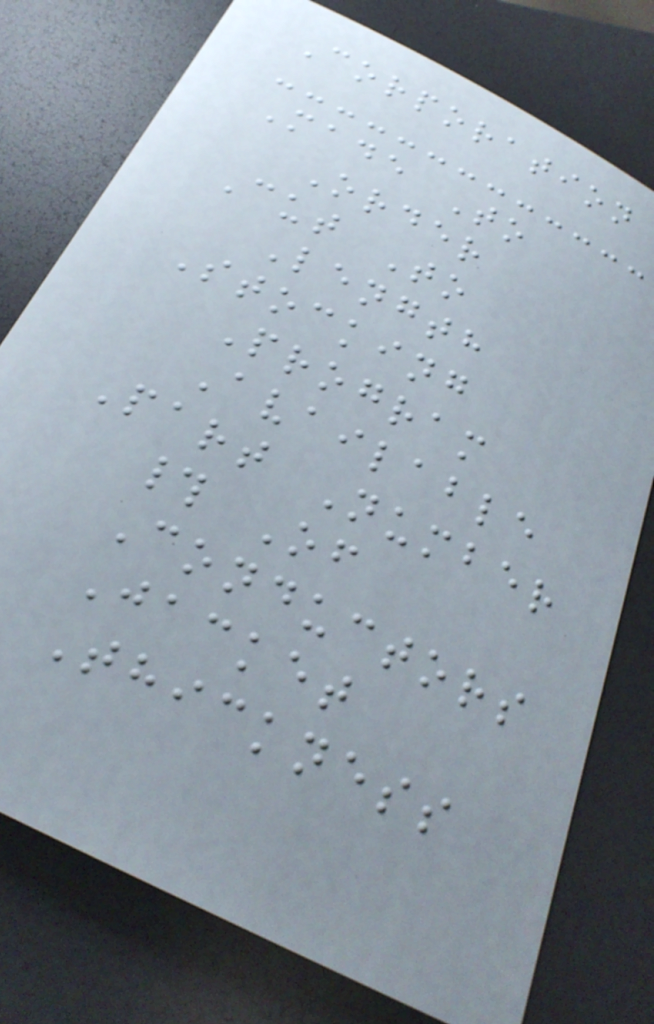Corporation
Made To
Order
Cut To
Length
Stocking
Program
Available
Part Number
# Of
Conductors
Jacket
Thickness
